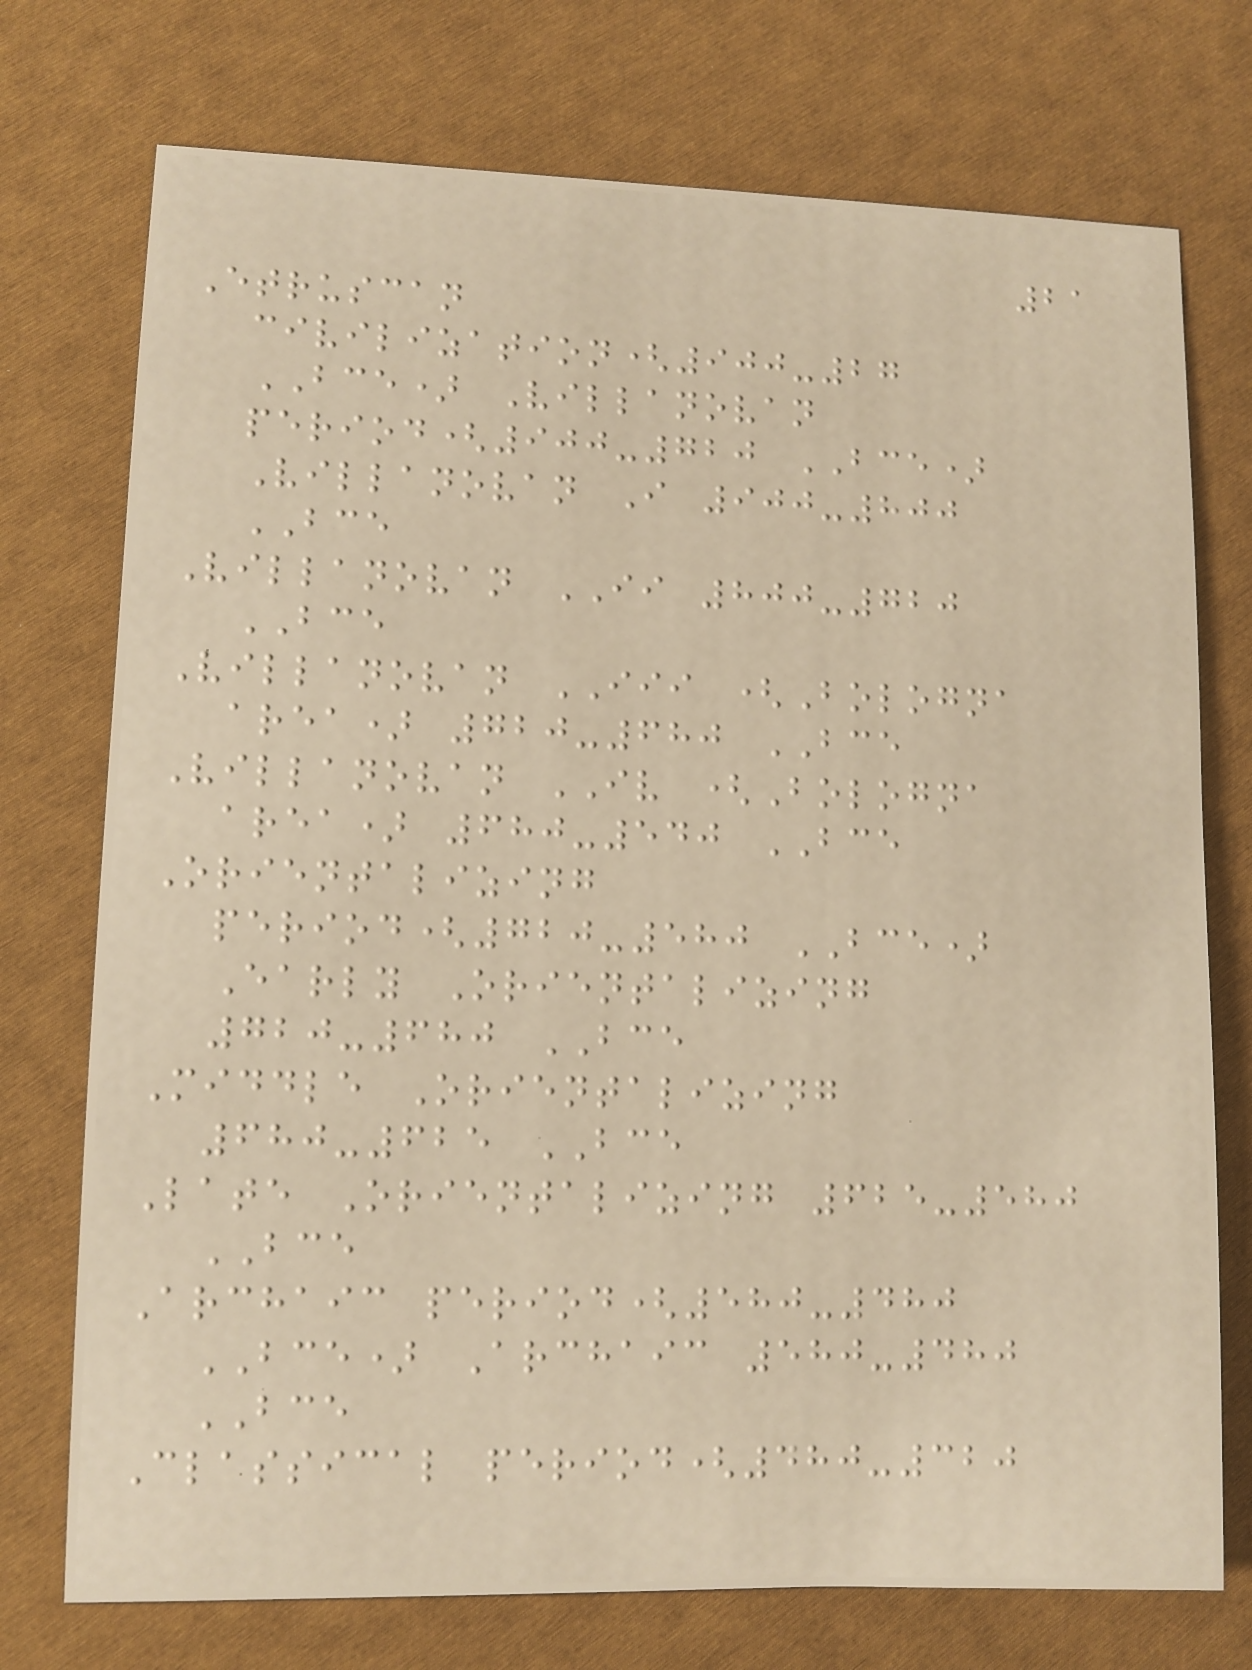21
Etruscan
civilization(900-27
BCE) Villanovan
period(900-720 BCE)
Villanovan I 900-800
BCE
Villanovan II 800-720
BCE
Villanovan III (Bologna
area) 720-680 BCE
Villanovan IV (Bologna
area) 680-540 BCE
Orientalizing
period(720-580 BCE)
Early Orientalizing
720-680 BCE
Middle Orientalizing
680-625 BCE
Late Orientalizing 625-580
BCE
Archaic period(580-480
BCE) Archaic 580-480
BCE
Classical period(480-320
